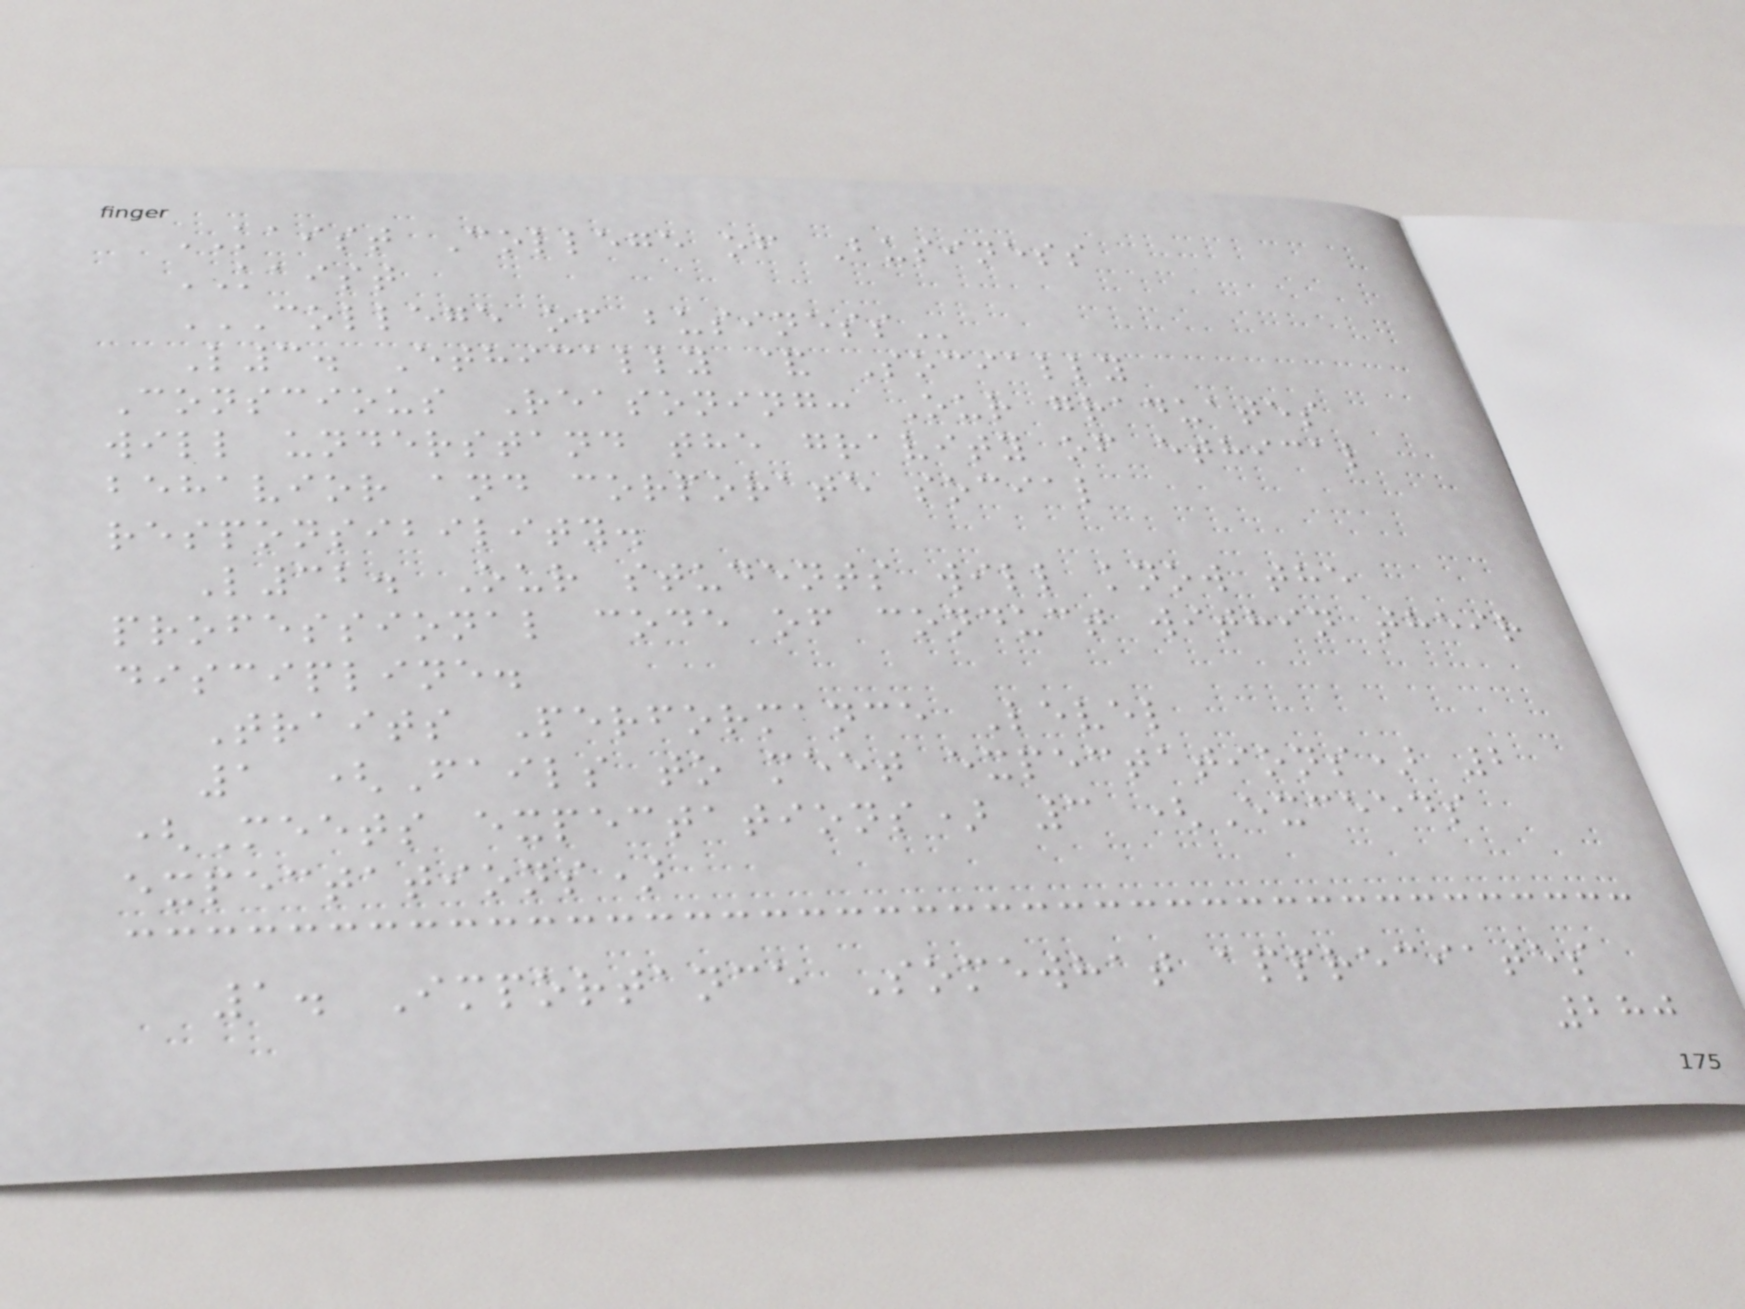KAIST College of Business
KAIST
COLLEGE OF BUSINESS
L3. Ethically & Socially
Conscious Reasoning: Our graduates
will understand the gravity of ethical
behavior and corporate social
responsibility.
L32. Our students will know the
professional code of conduct within their
discipline.
Traits Performance Level
1 (Fails to meet expectations) 2
(Meets expectations) 3 (Exceeds
expectations)
1. Importance Somewhat appreciates
280
